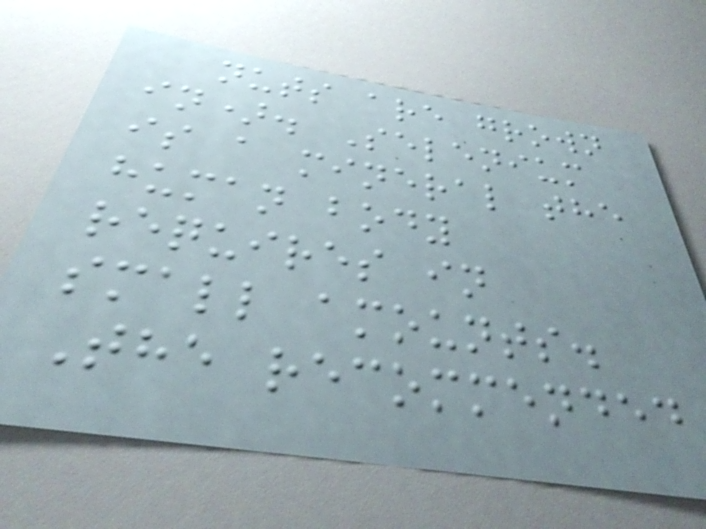nuts are grown
in). Selenium
is a mineral the
human body
requires in
small amounts.
The recommended
